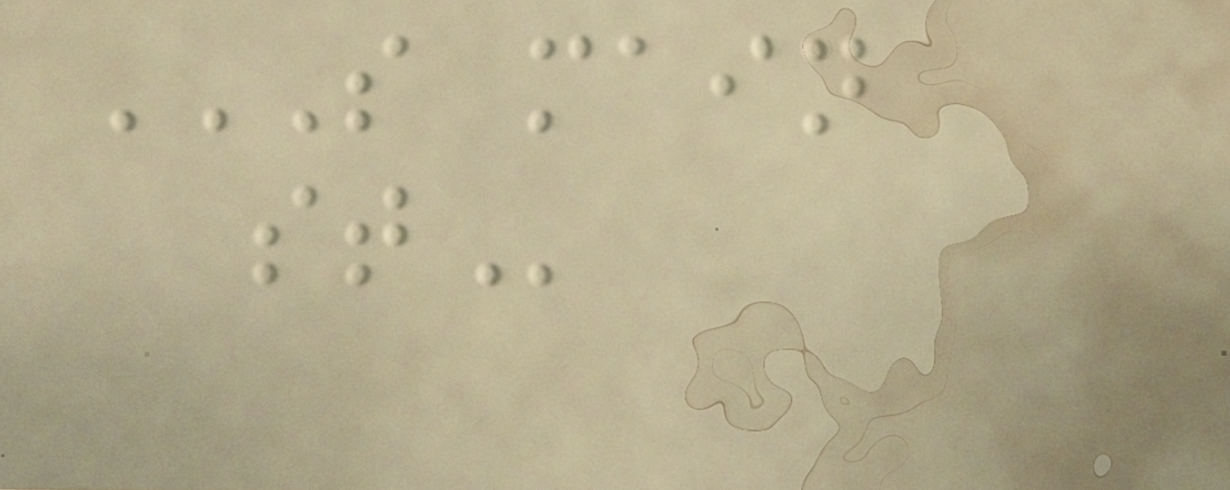S MAIN
ST
